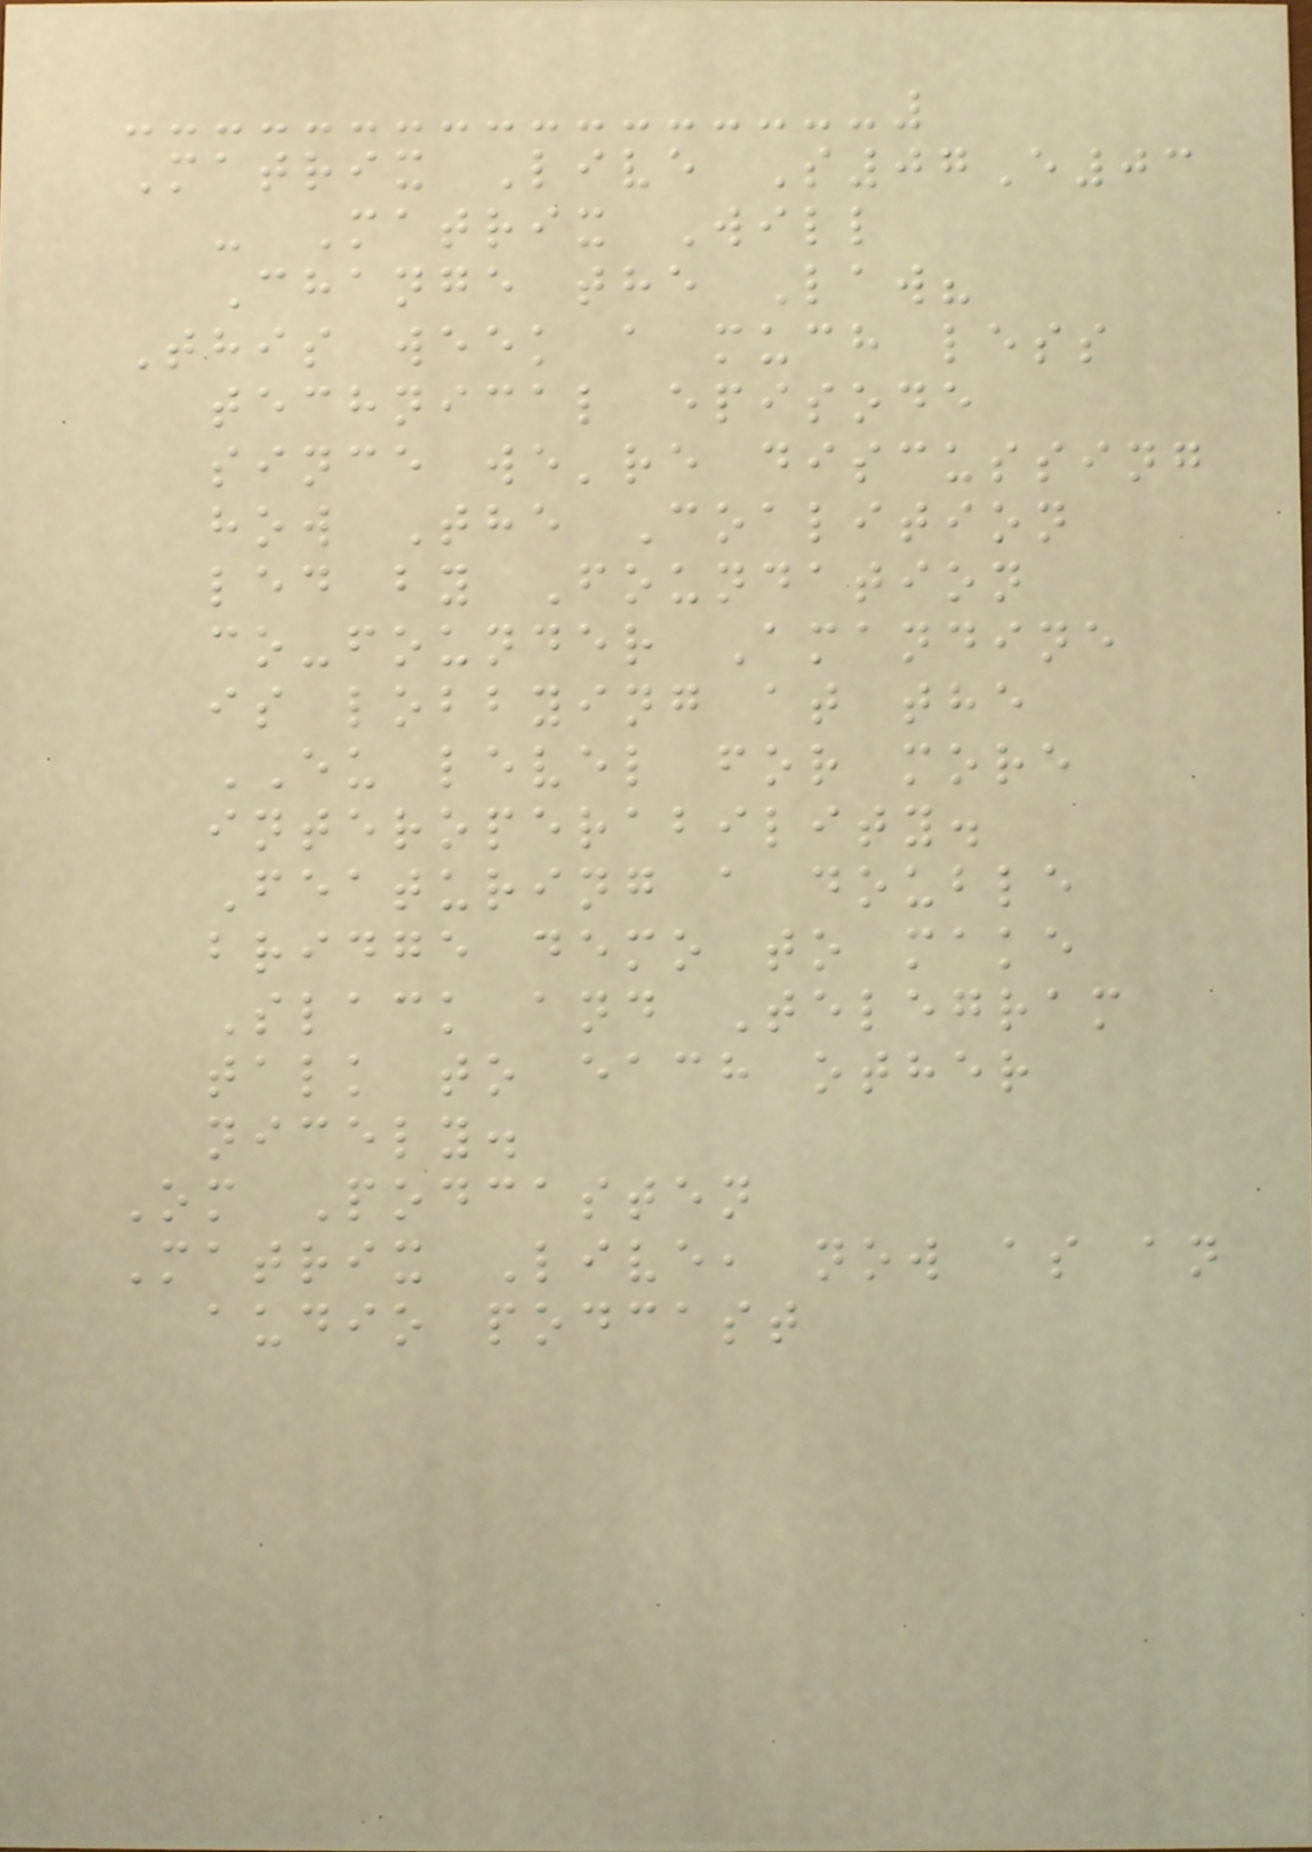Matrix Live S07E03
- Matrix Will
Change the Law?
This week a much less
technical episode
since we're discussing
how The Coalition
led by Foundation
co-founder Amandine
is lobbying at the
EU level for more
interoperability.
Featuring a double
bridge demo to make
Slack and Telegram
talk to each other
nicely.
Om Podcasten
Matrix Live, now as an
audio podcast
